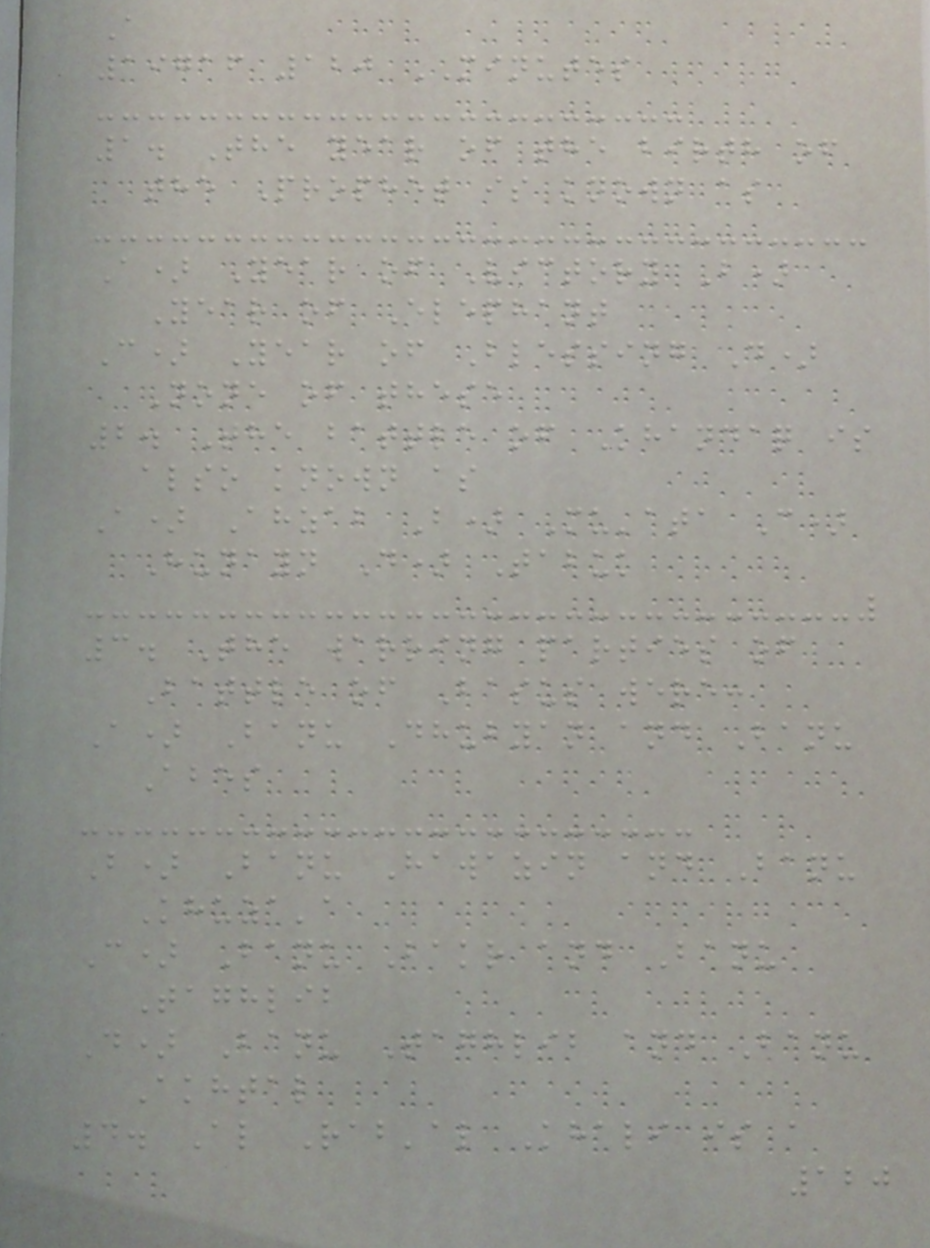A
19716 120 MINUTES
1. The year of the birth of
the Prophet is known as
A) Year of Victory B)
Year of Elephant
C) Year of Blessing D)
None of these
2. The battle of Khandaq is
also known as
A) Ahzab B) Mu'ata C)
Hunayn D) Tabuk
3. The warring parties of
Battle of Basus were:
A) Banu Dhubyan and Banu
Abes
B) Banu Hawazin and Banu
Khuza'a
C) Banu Bakr and Banu
Taghlib
D) Banu Taghlib and Banu
Akhtal
4. Al Rab'al Khali is a
120
